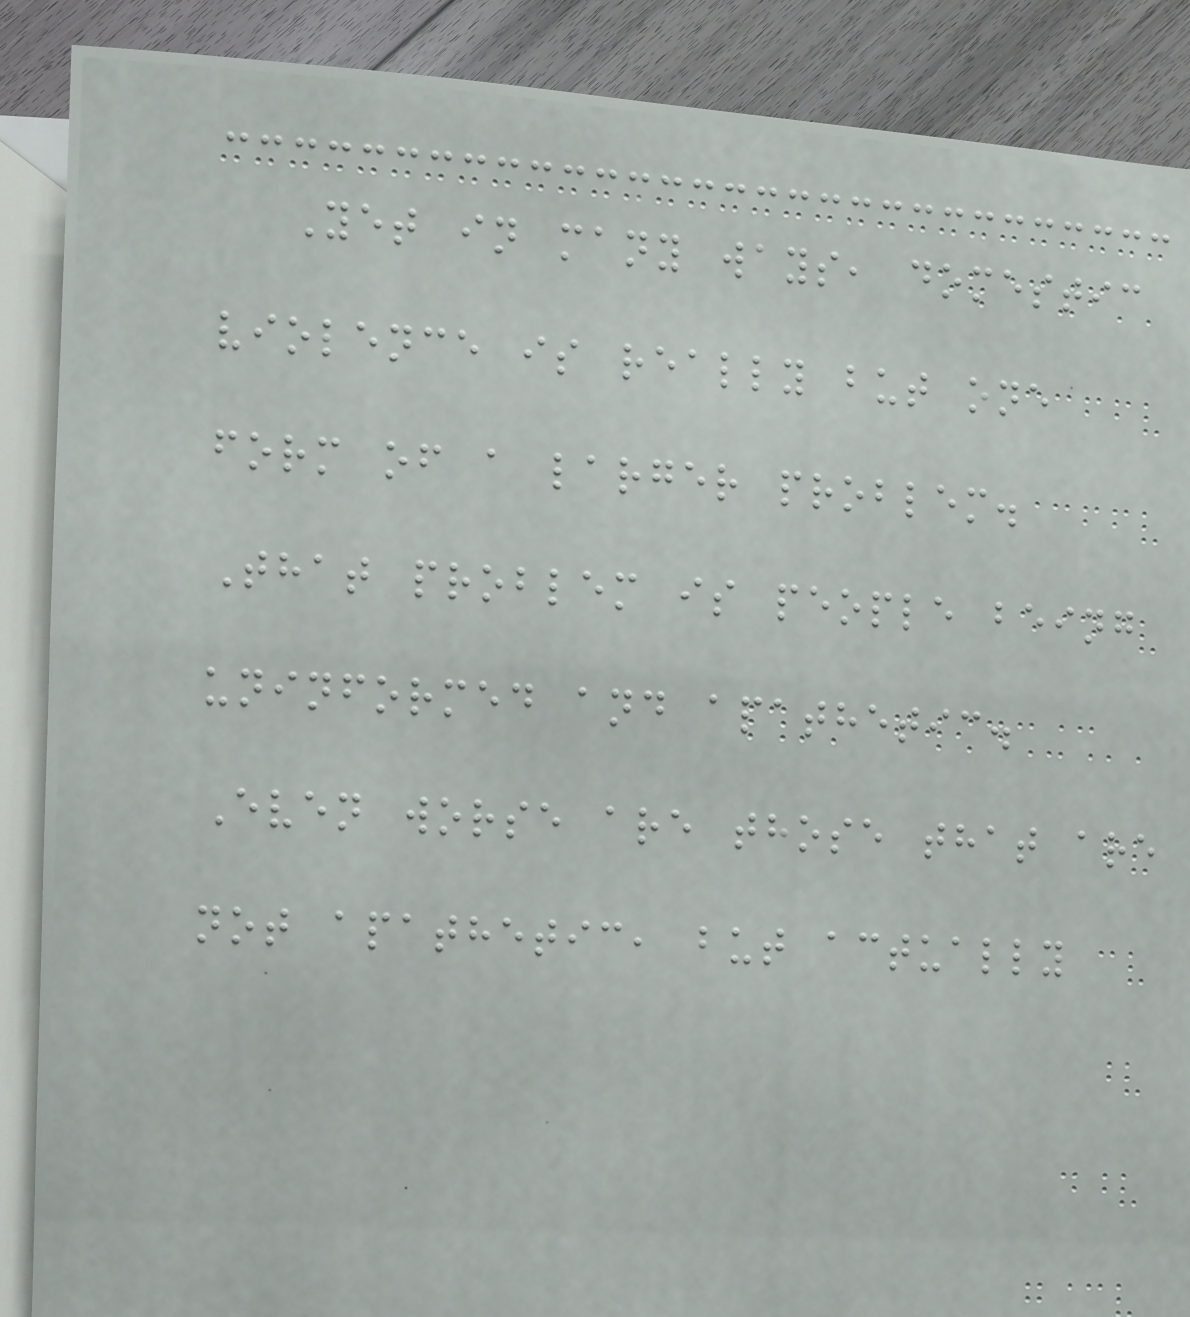Yet in many ways, domestic
violence is really but one
form of a larger problem.
That problem is people being
uninformed and apathetic.
Even worse are those that are
not apathetic, but actually
